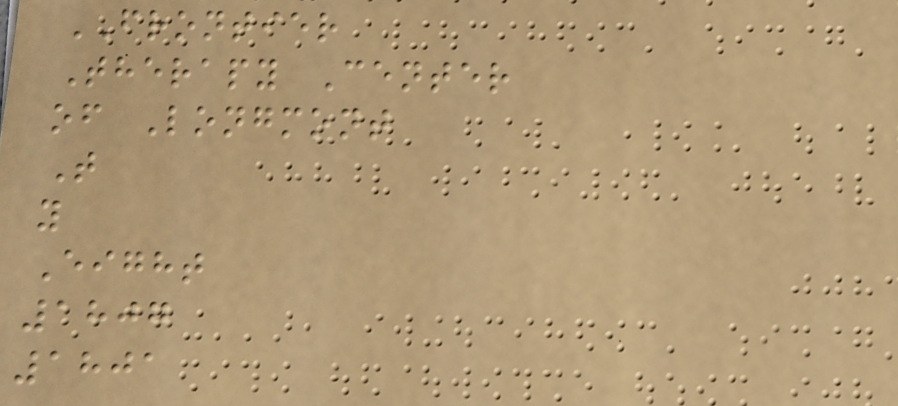FRONTIER
Therapy Center
of Longmont
T
y
Eight
1807
1801
